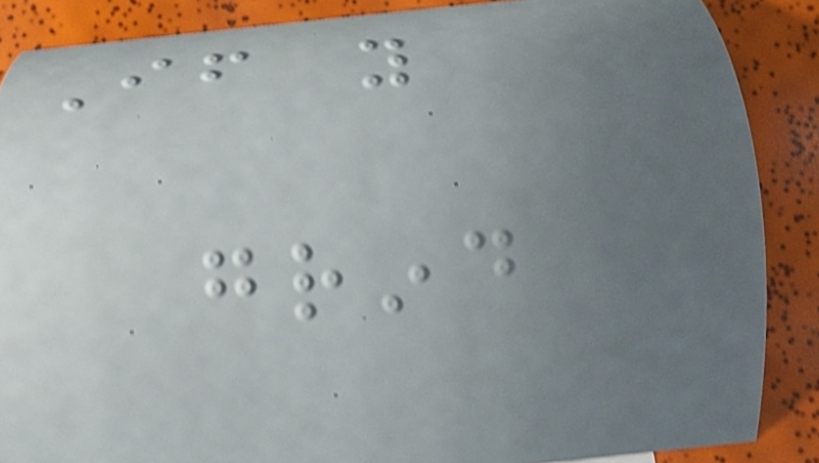If you
grind
